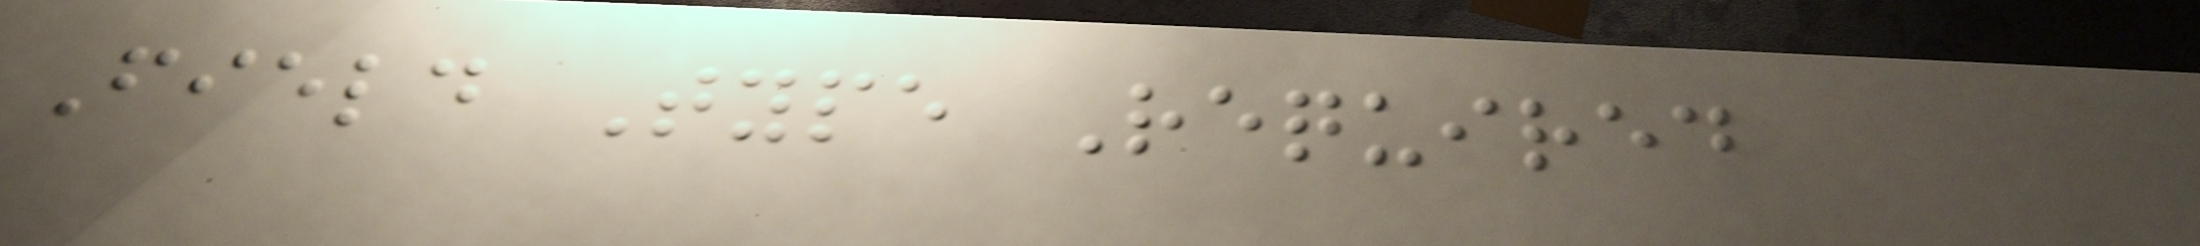Field Type Required
